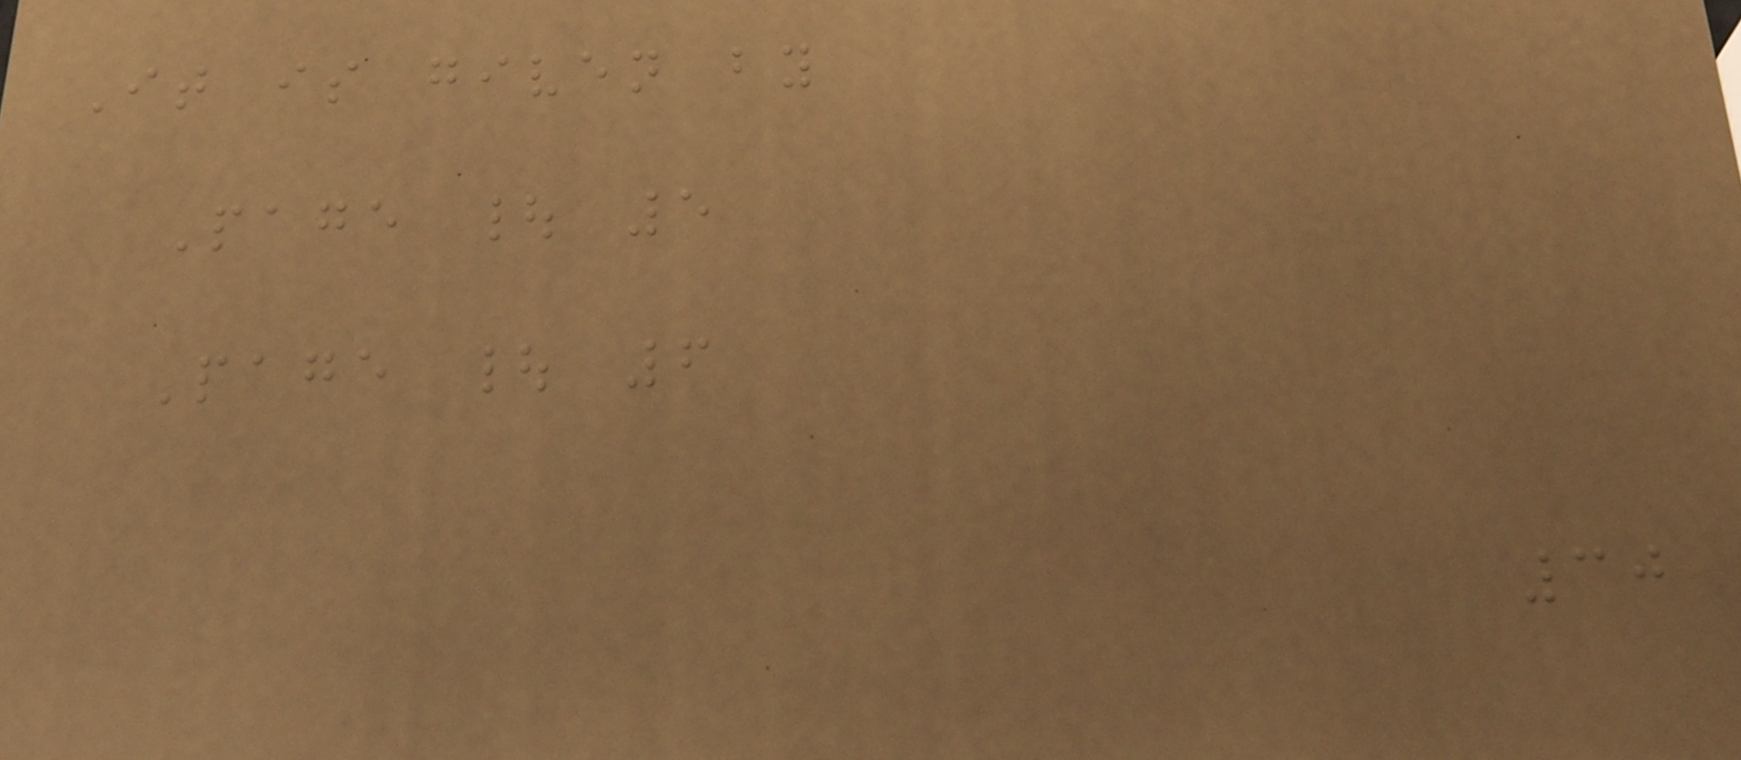It is given by
Page | 5
Page | 6
30
